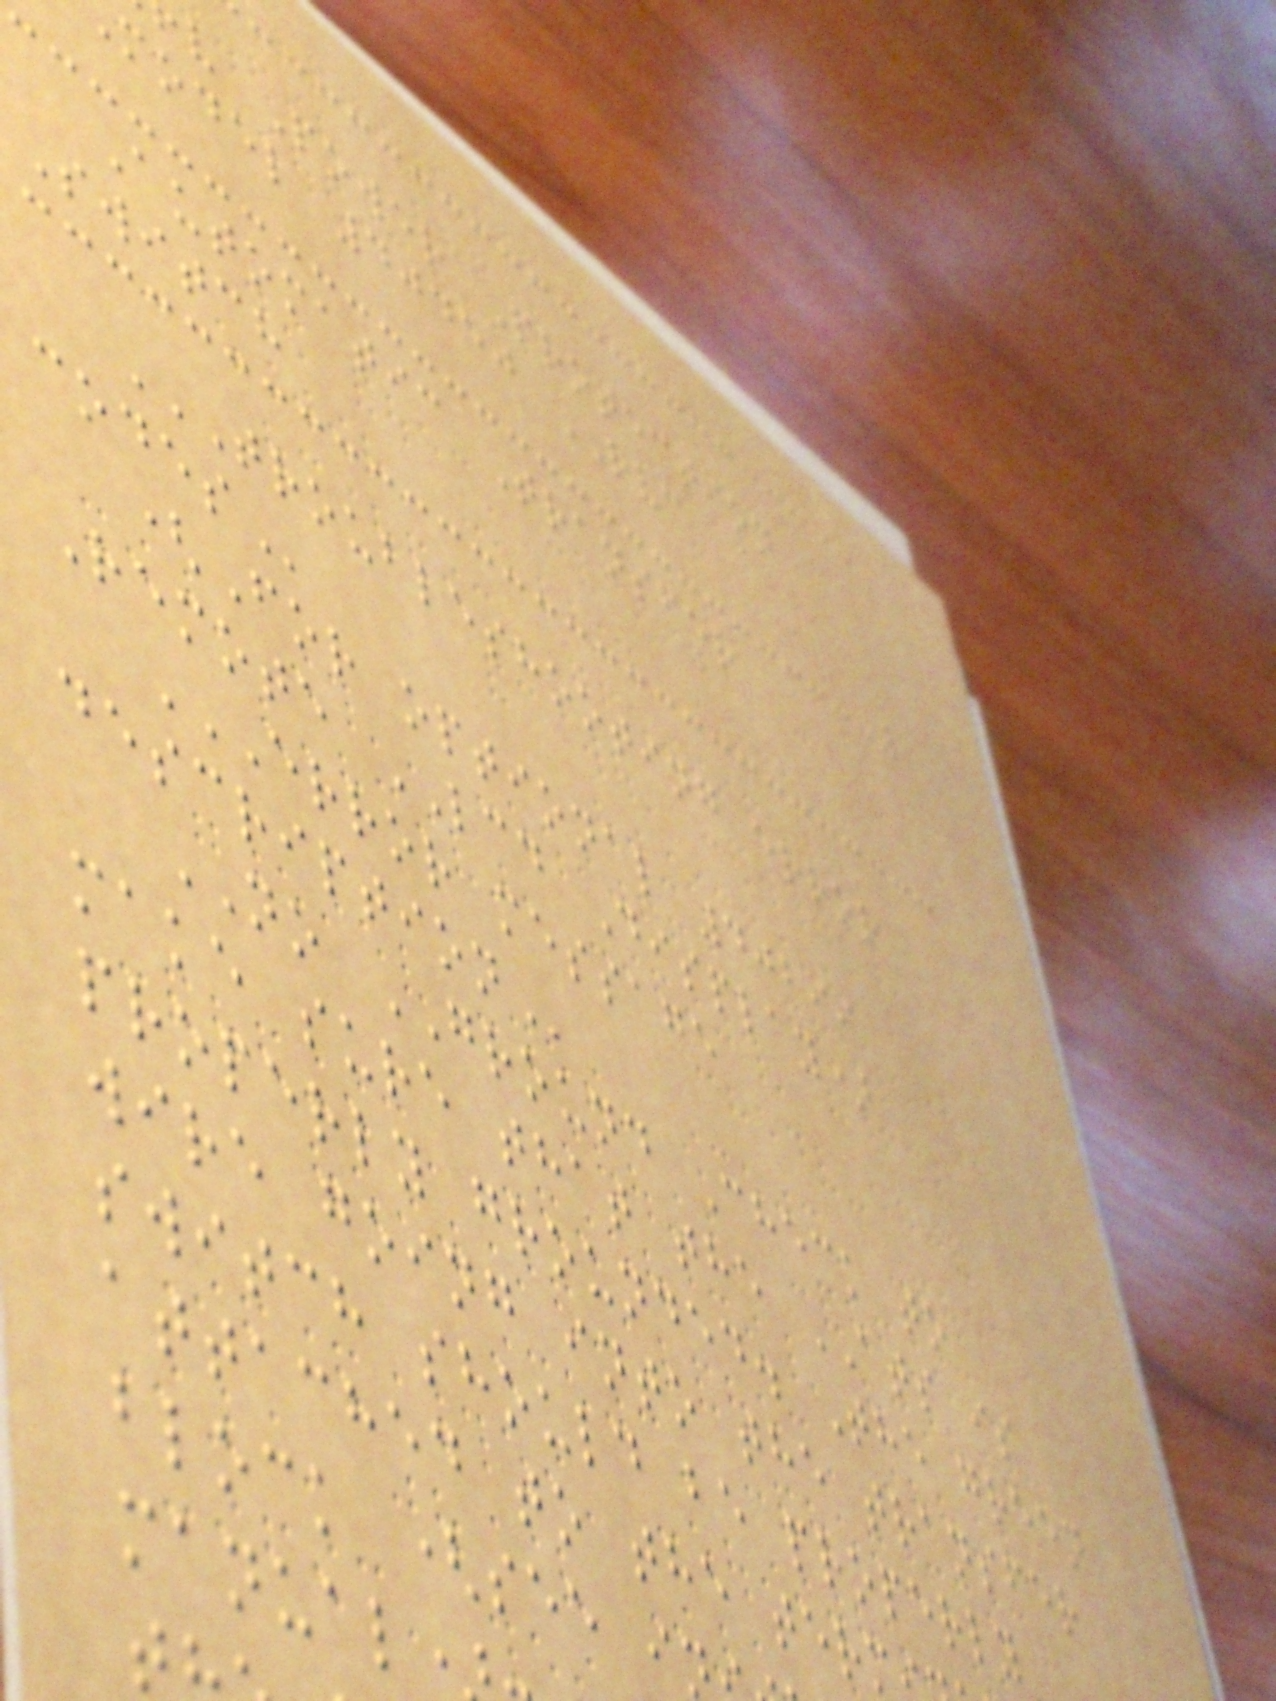v Power Protection
model 40450 RVC
Automatic Transfer
Switch
TROUBLESHOOTING ERROR
(For optional 40299
Remote LCD Display)
ERROR MESSAGE
NO GROUND Check to
make sure that the ATS is
properly grounded. The green
wire going into the transfer
switch should be properly
attached to the term
block (see i
